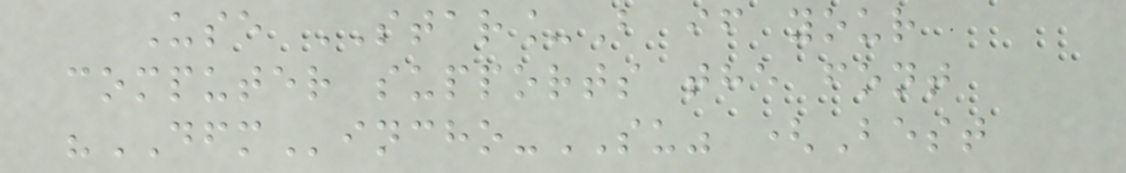Use STAR_B if your
computer supports the font
"DFMincho-SU" (Best
